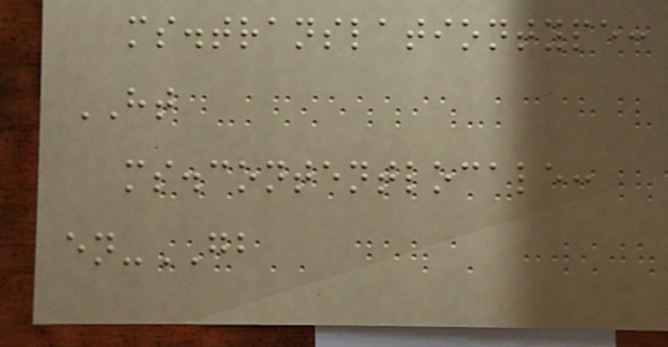ms.translationtype:
HT
ms.contentlocale:
en-GB
